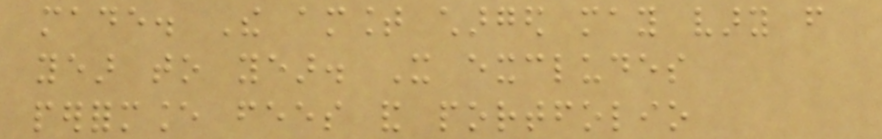made. The amount charged may vary from
year to year. It excludes
performance fees and portfolio
